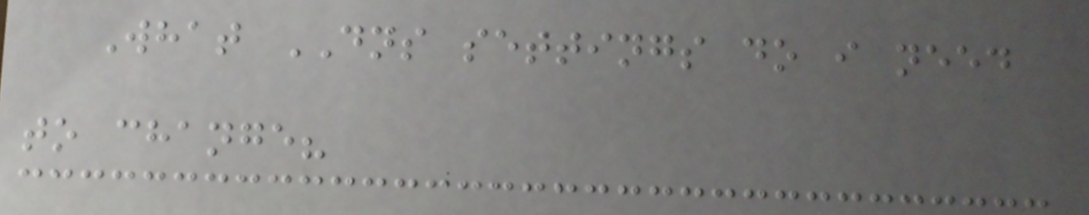What DNS settings do i need
to change?
